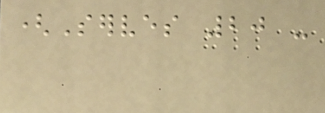(Serves 20 -
